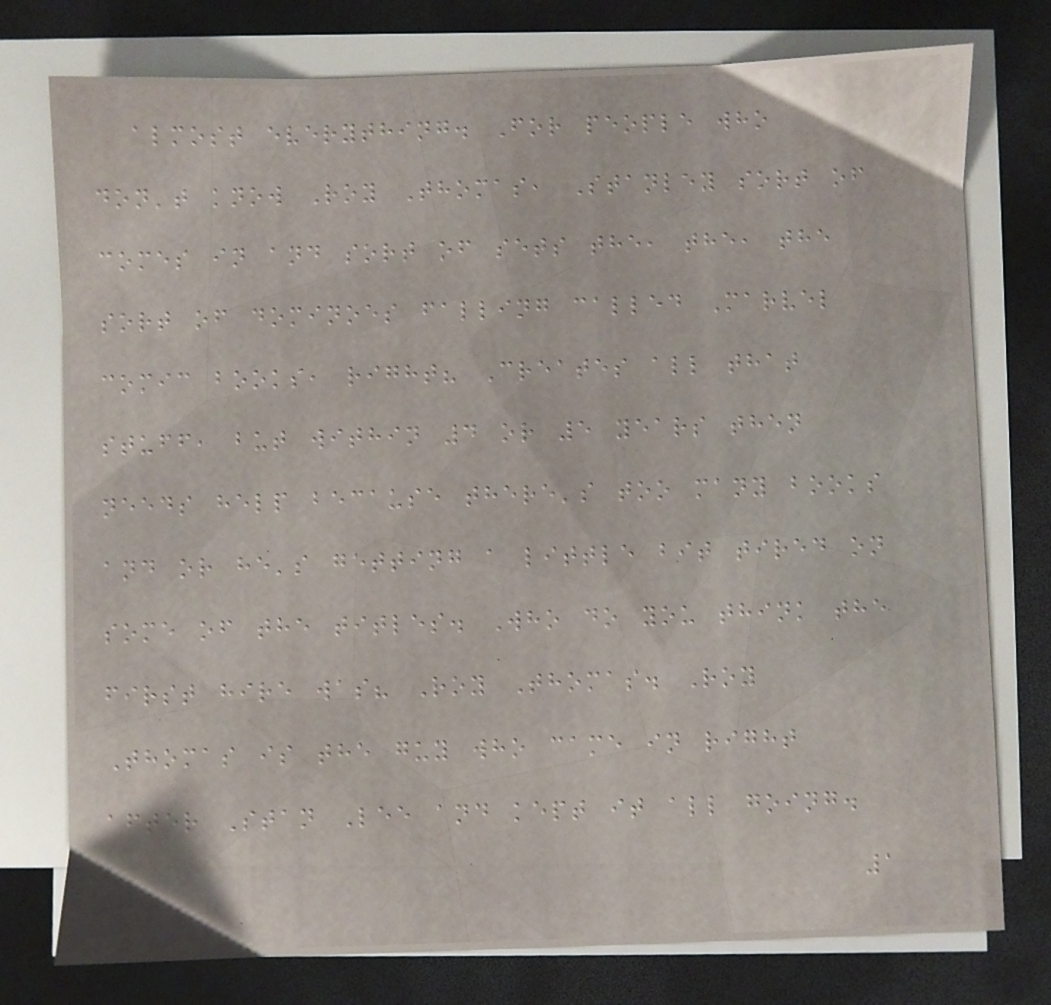almost everything. For people who
don't know Roy Thomas, Stanley sort of
comes in and sort of sets the, the, the
sort of dominoes falling called Marvel
comic books, right? Creates all that
stuff, but within 4 or 5 years then
needs help because there's too many books
and or he's getting a little bit tired on
some of the titles. Who do you think the
first hire was? Roy Thomas. Roy
Thomas is the guy who came in right
after Stan Lee and kept it all going.
1
